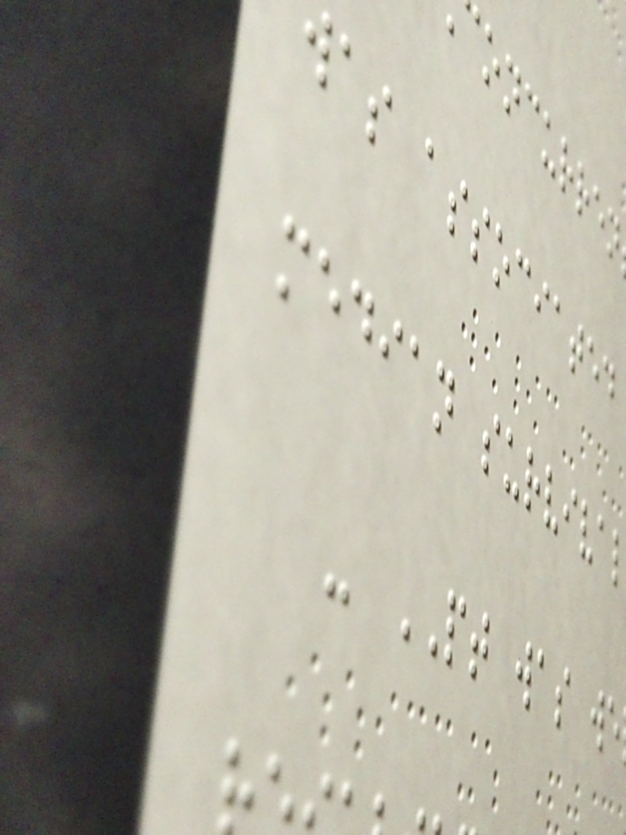as associated
median survival
- PT was we
